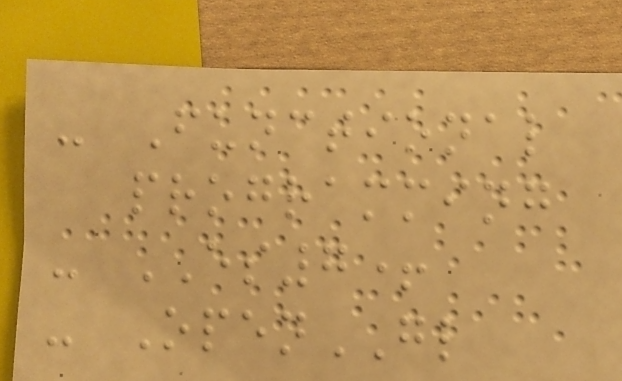- Functional
programming
- ES7+
- OpenGL
